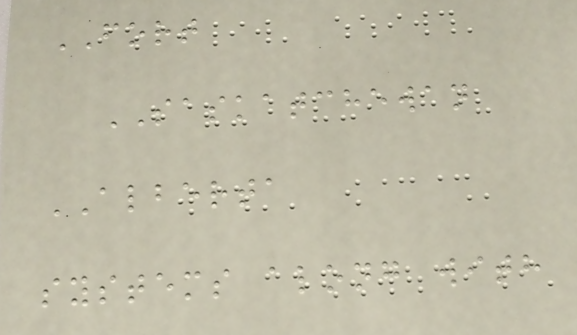FORT
SASKATCHEWAN
ALBERTA
systems along with
